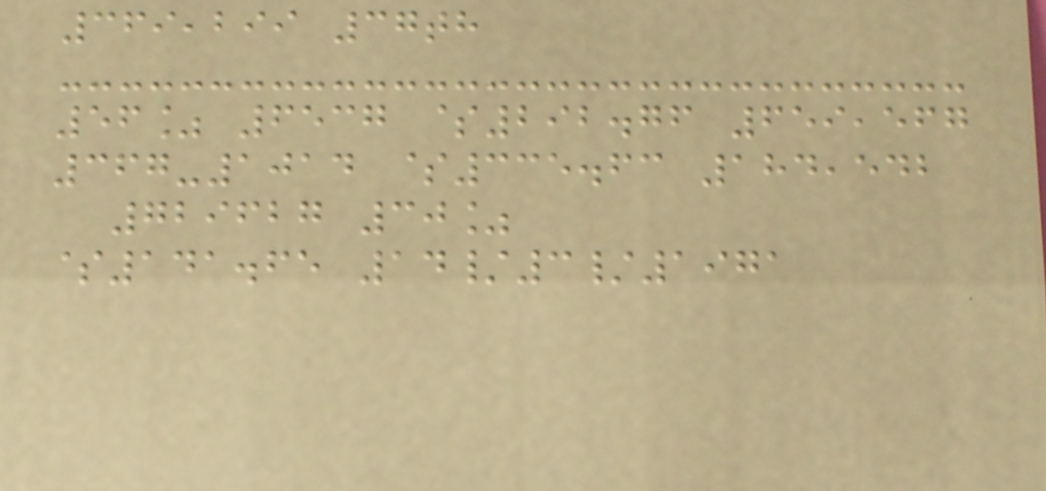369,299 37th
56% 6537 $292.76 659,567
367-1014 $335.63 184,542
729627 30%
$141.65 14/3/1971
